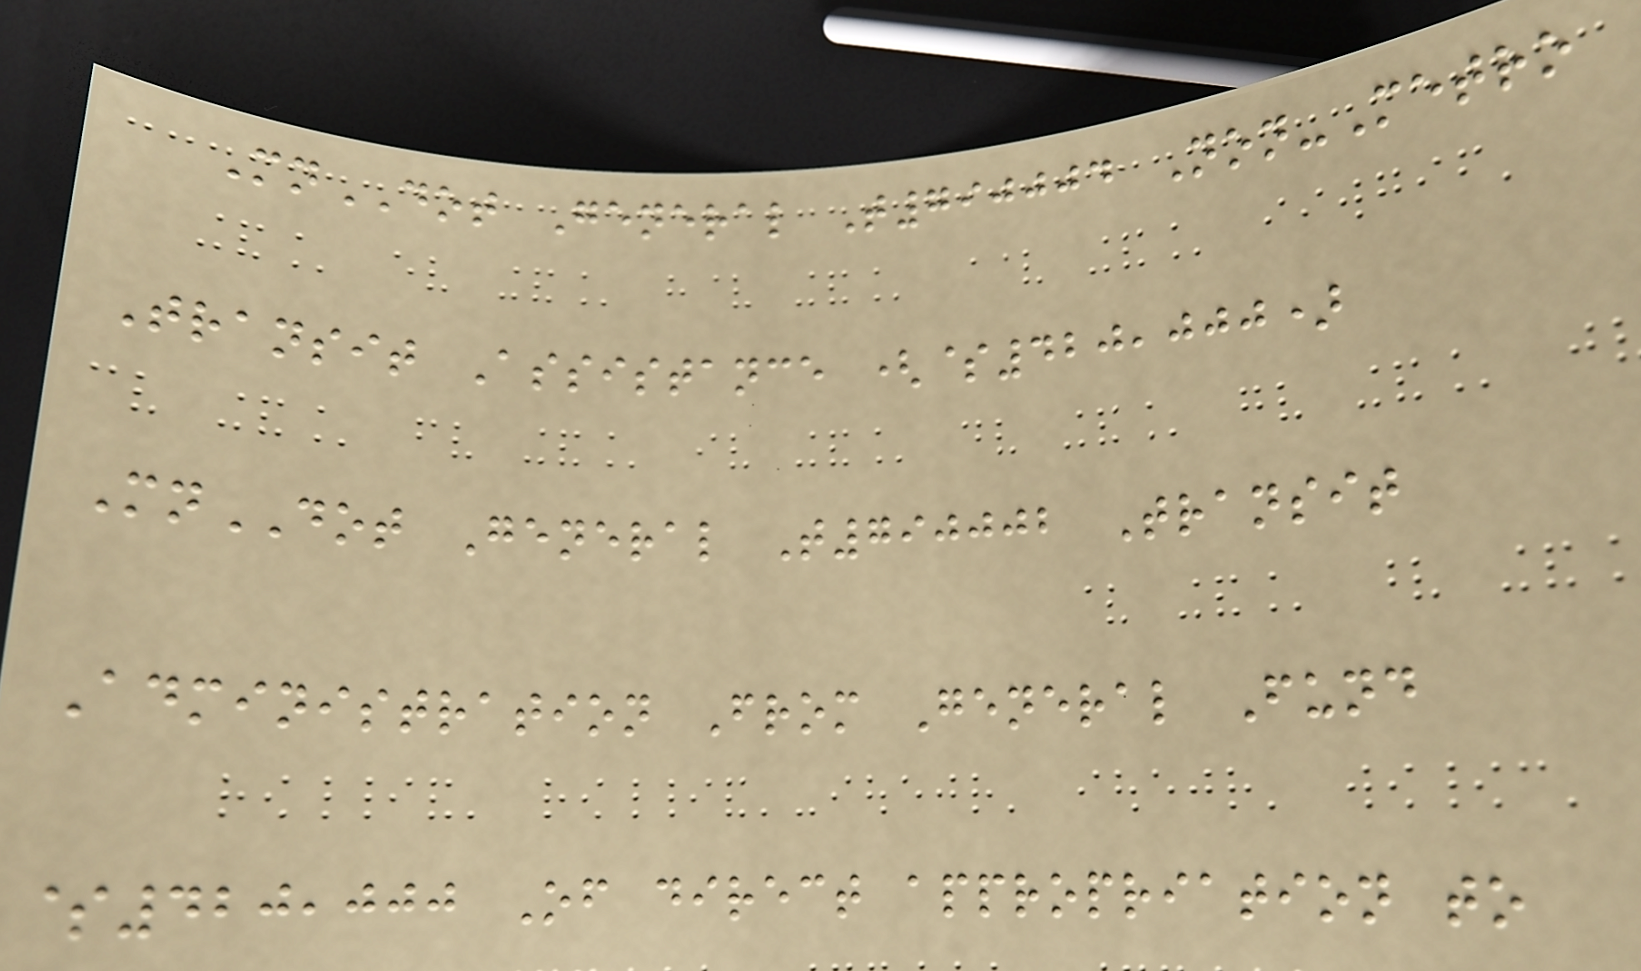MnDOT General T790004 Non-Metro
Transit Assistance ($420,000)
MnDOT General T790002 Transit
Administration From General Fund
$420,000 Of direct appropriation to
